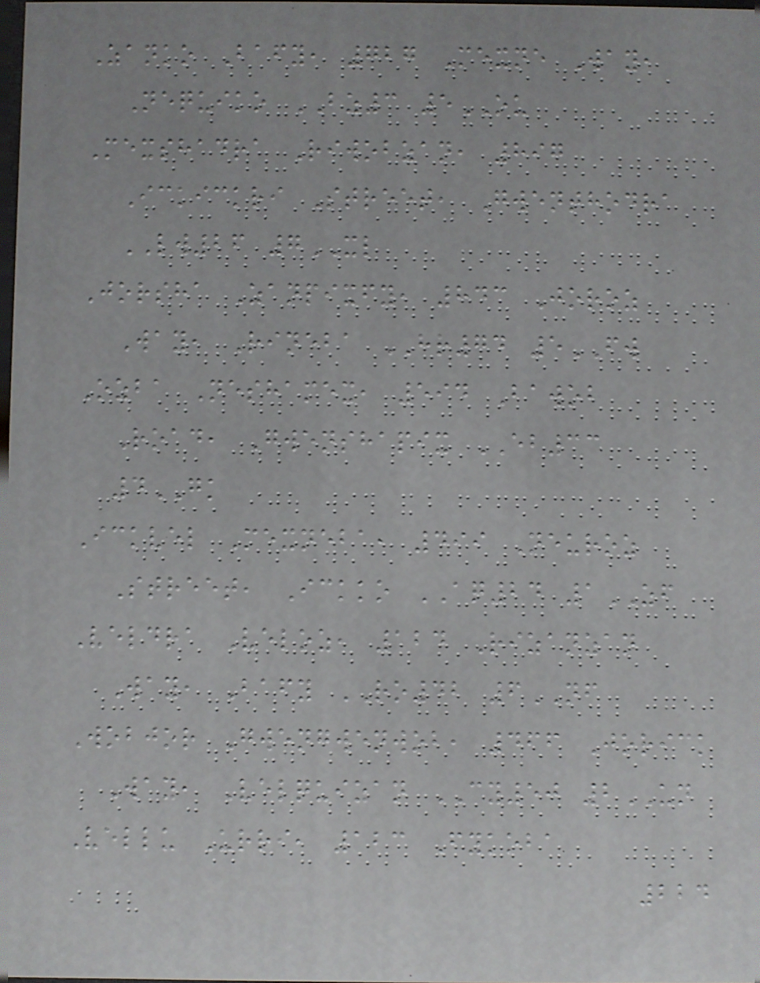Zanko Bafy, 727 Mexne Way,
Nequiko BZ3 5OU
Mexshadra Riwobzan, 897
Ickickri Street, Gwenthodra
LW26 7XL
Jorsha Zanpixfy, 843 Joroz
Way, Rineba HR74 5FW
Ozba Neshamex, 594 Bawob
Road, Gwenshapix EB33
4GK
Ickvel Mexneba, 499 Neuroz
Street, Ickko AQ24 1ZF
Veldra Veloz, 124 Rizanzan
Way, Bafy RO42 6NF
Wobjor Gwengwenwob, 466 Jorick
Way, Velquizan CY50 2UN
Vellu Urri, 123 Fykoba
224
